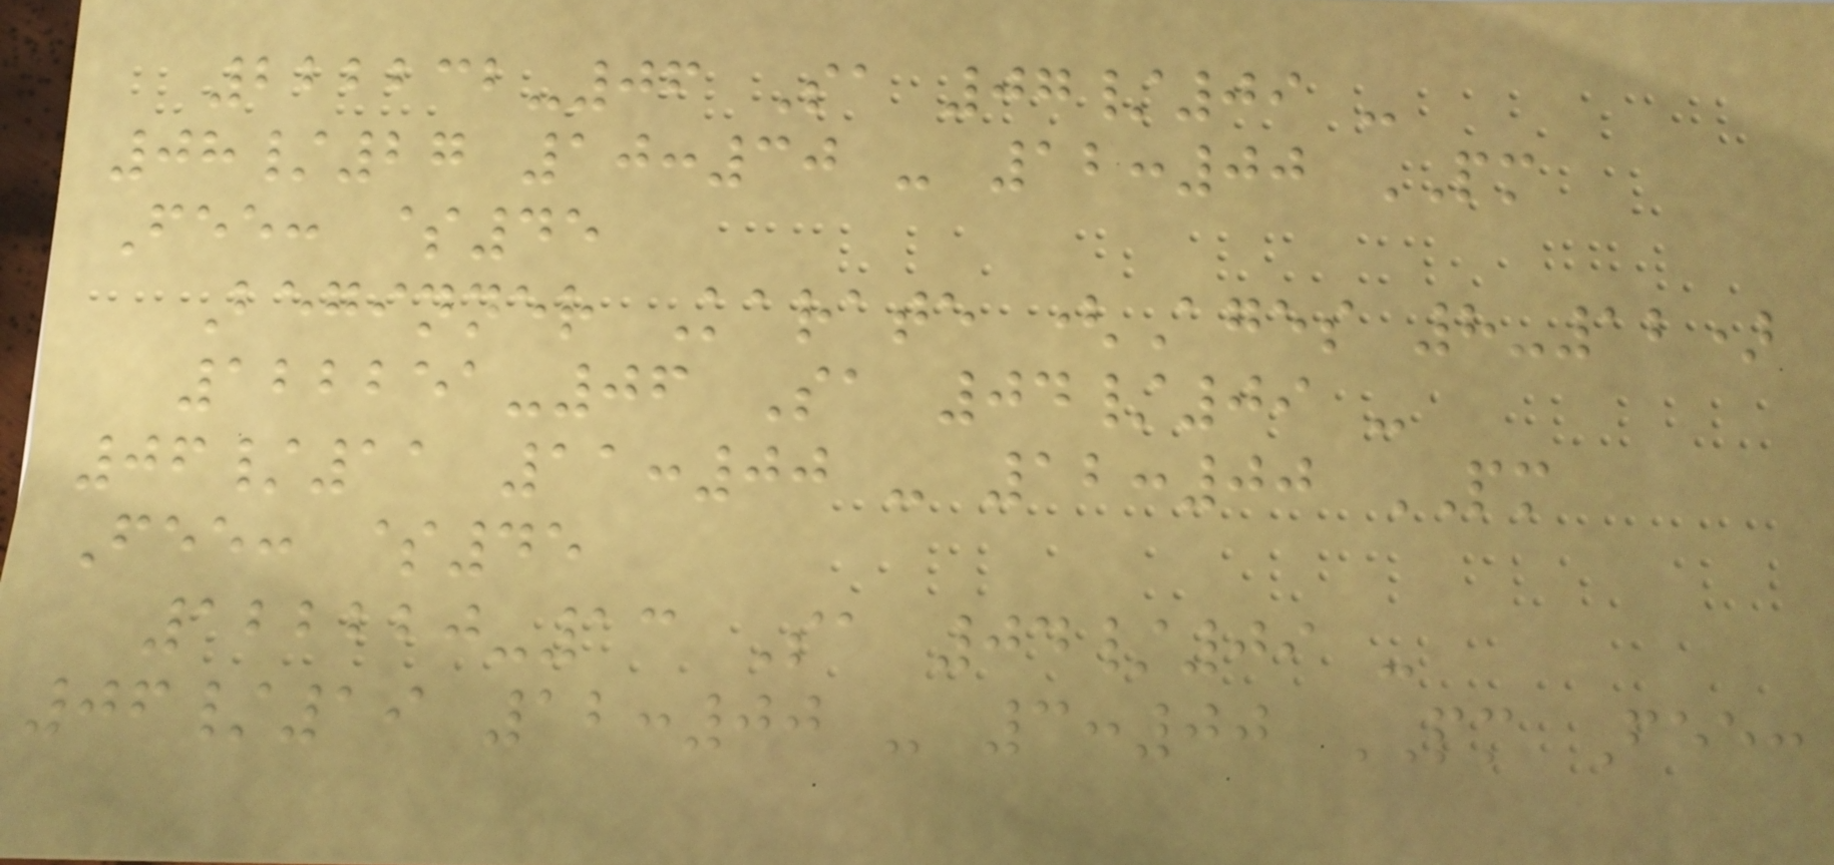222232-06 Sa 07/09 -
08/27 10:30 - 12:00 PM
Fee: $45
Beginner Karate (Ages 8-12)
122251-06 Sa 04/09 -
06/11 11:00 - 12:00 PM
Fee: $45
122220-13 Sa 04/09 -
06/19 12:00 - 3:00 PM Fee:
